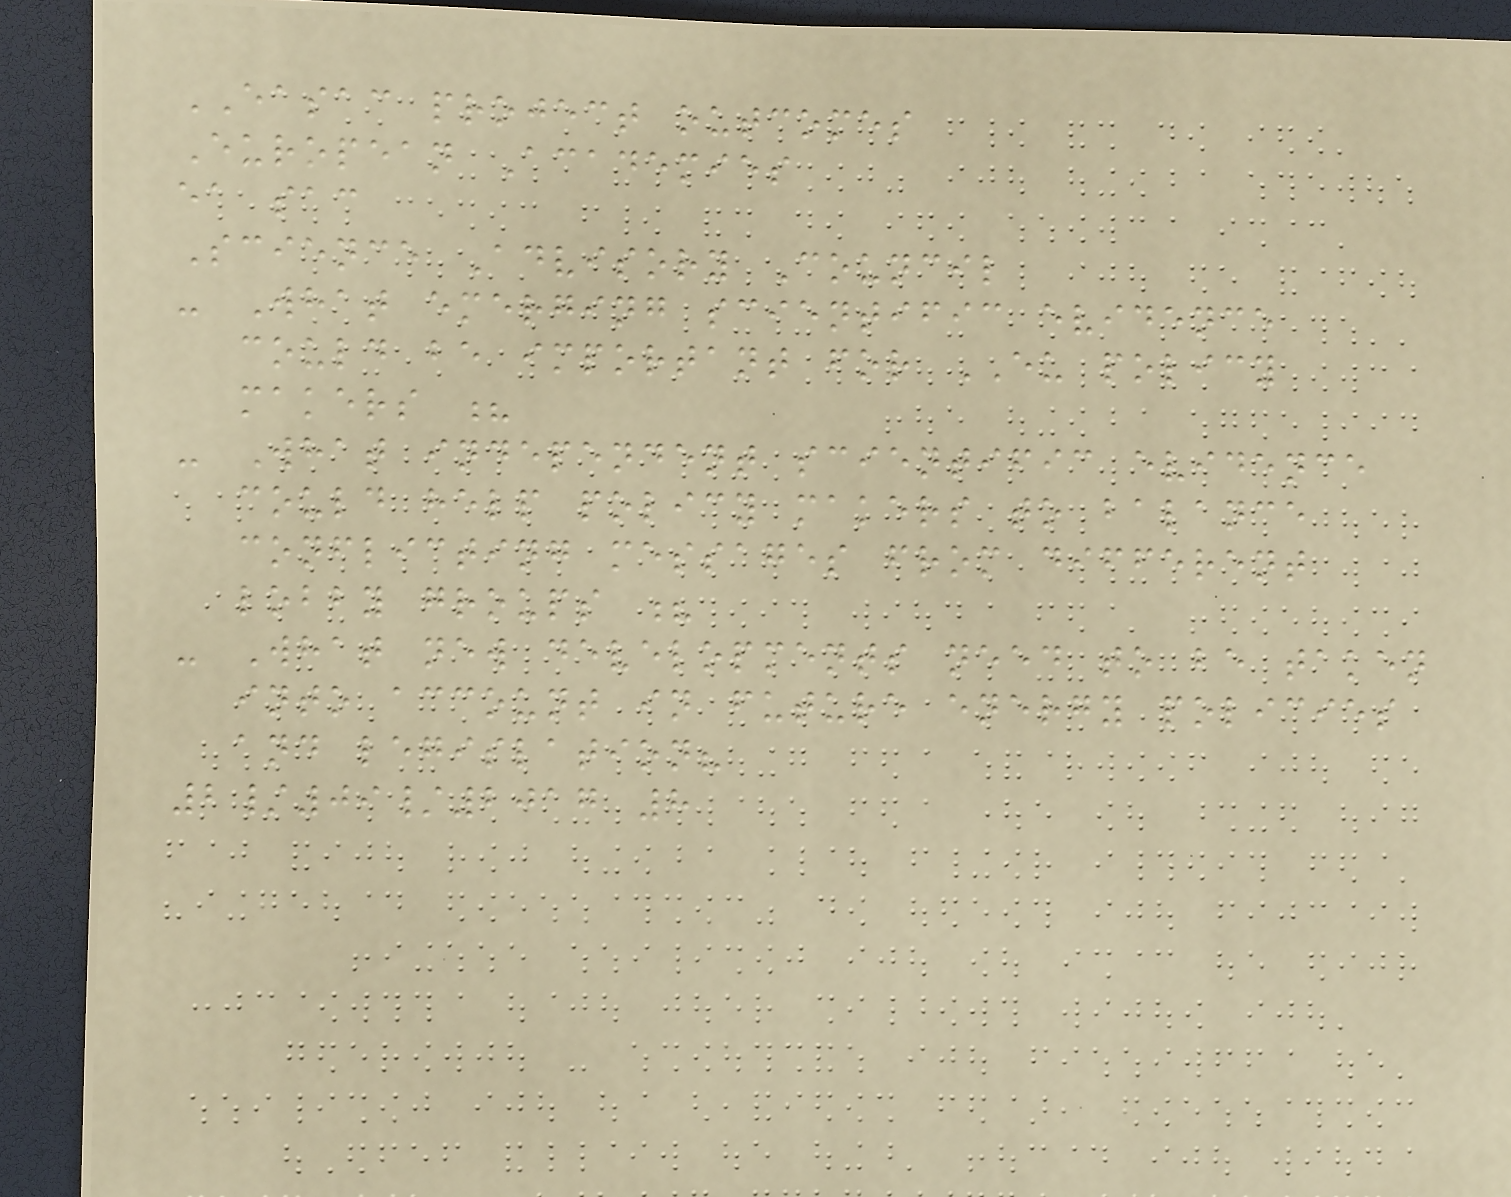EASAC project outcomes
European Academies
ea sac
Science Advisory Council
- What emerging scientific evidence
could be important for EU policy
makers ?
- What independent scientific evidence
could help policy makers to balance
conflicting messages from different
lobby groups ?
- What new developments need to be taken
into account in future energy policies
and legislation?
2/09/2017 8
